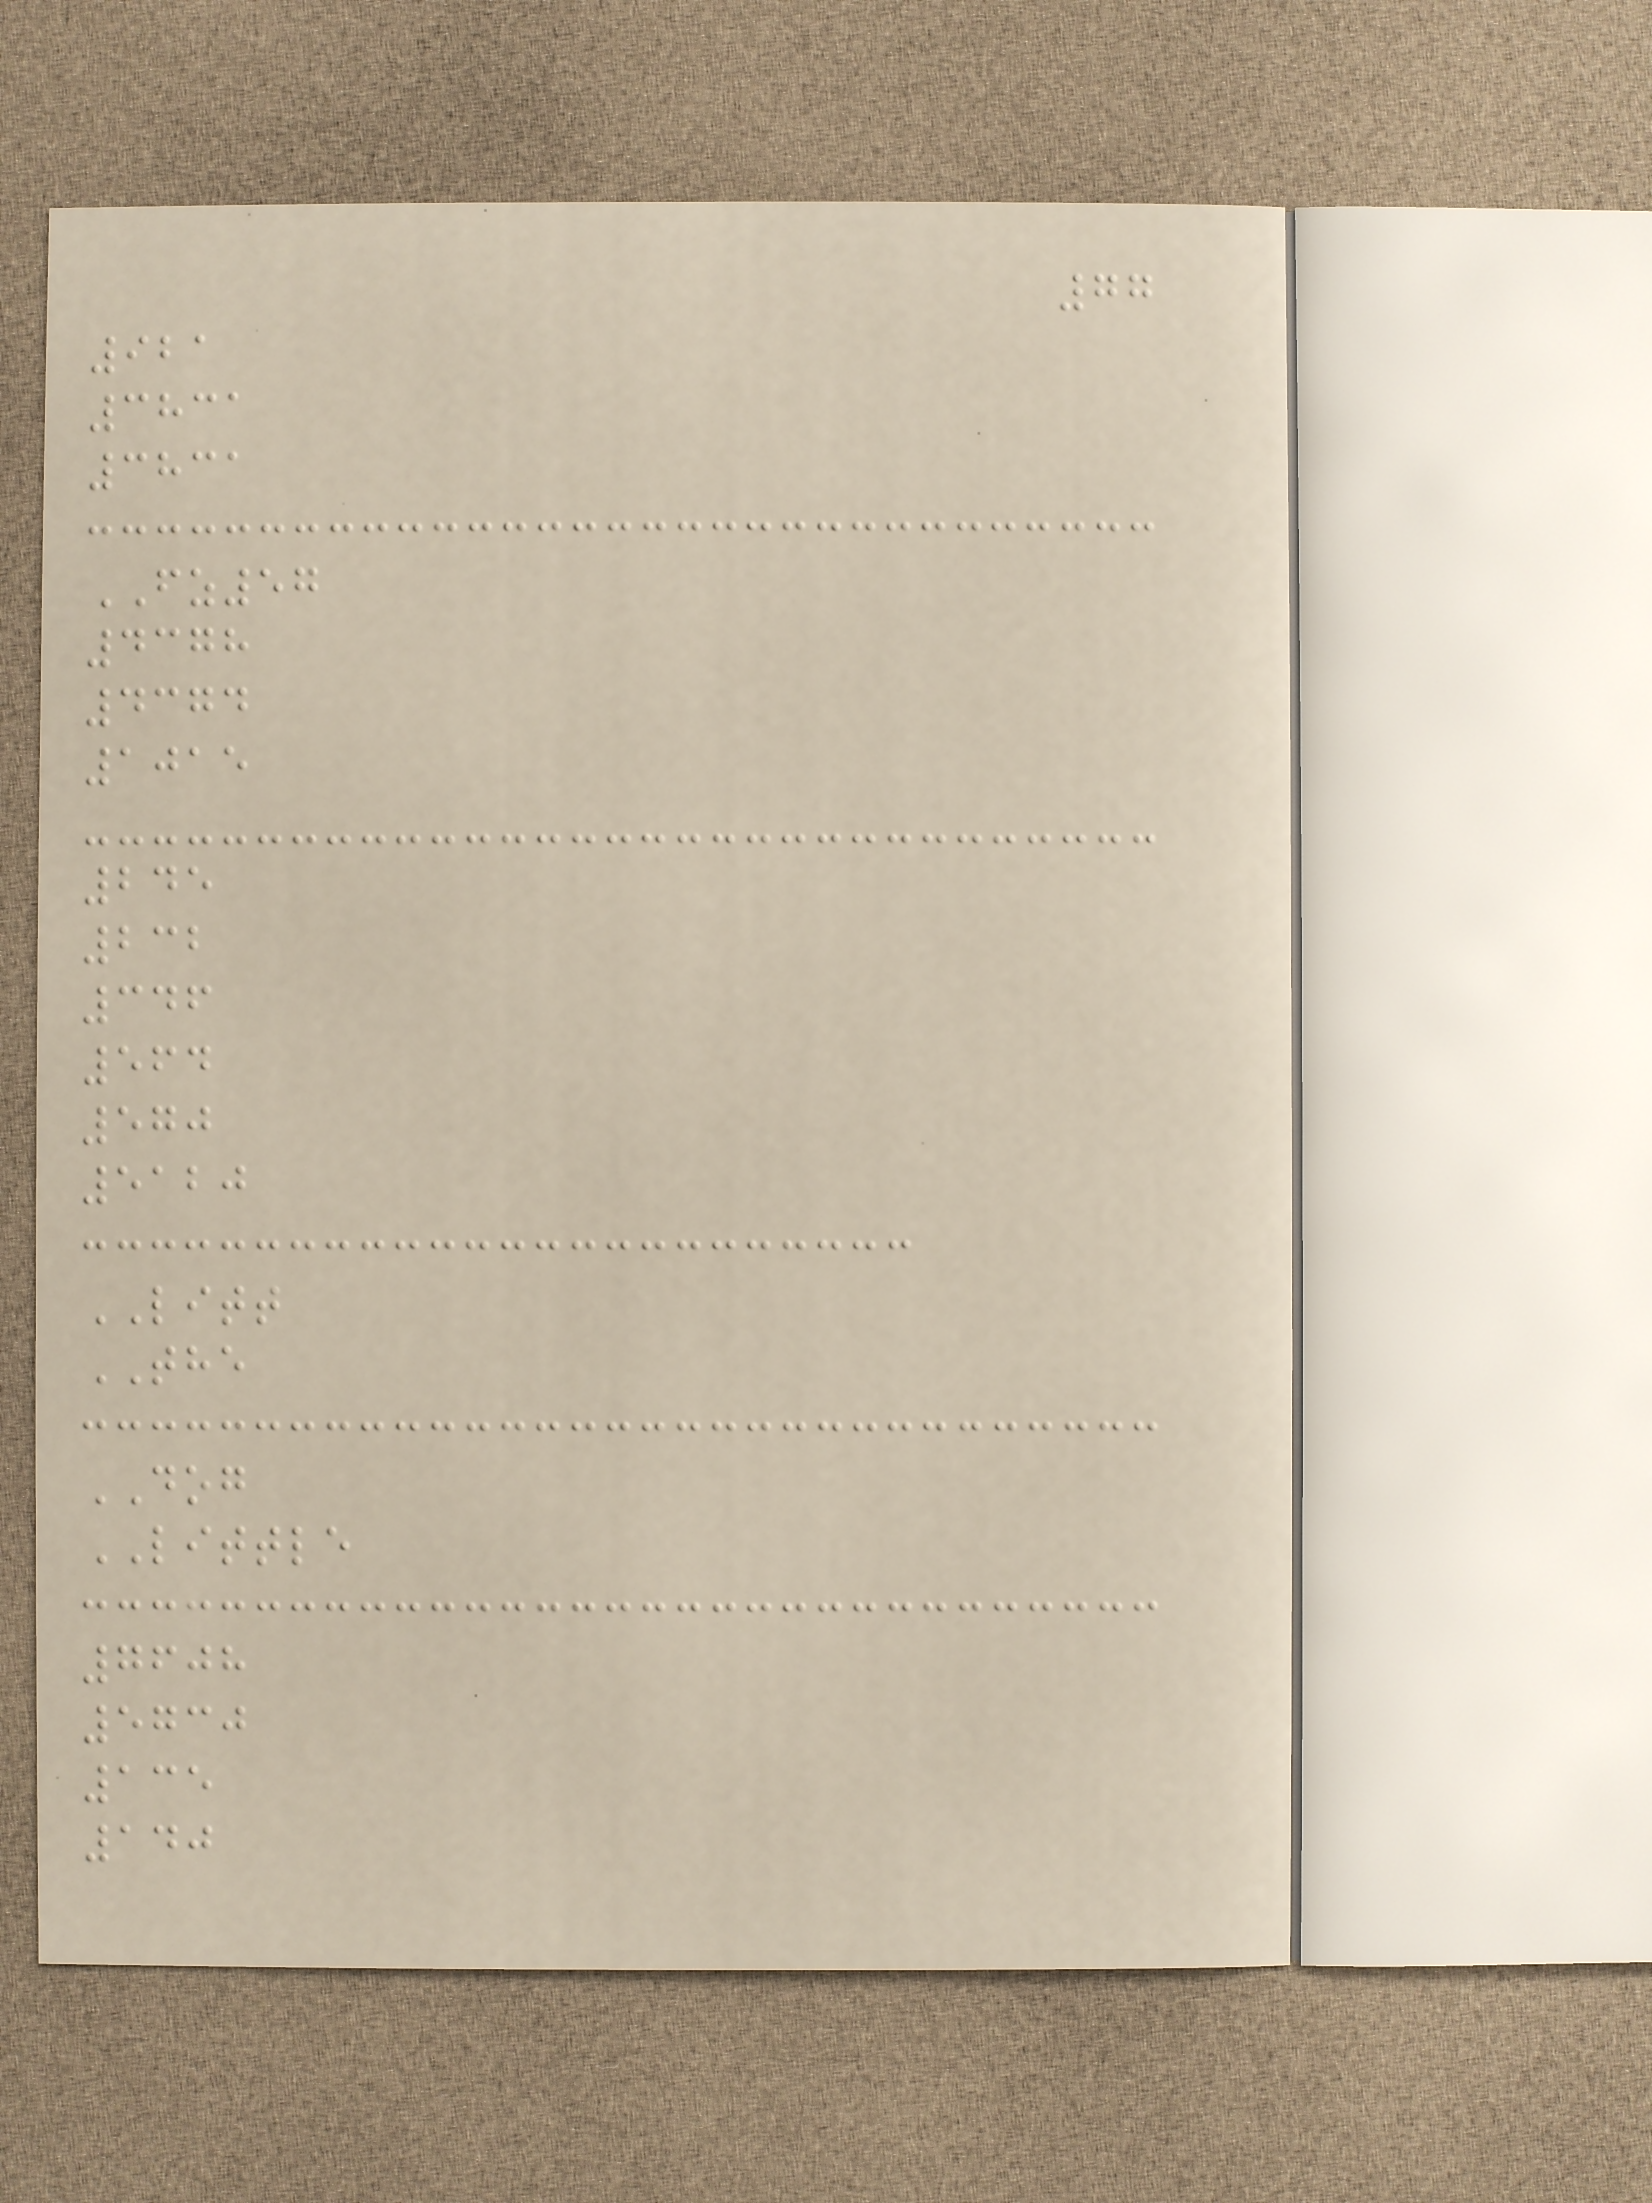77
921
3831
3831
FZ57
4378
4374
1015
245
232
346
564
570
5120
LITT
THE
DOG
LITTLE
7608
5730
135
140
